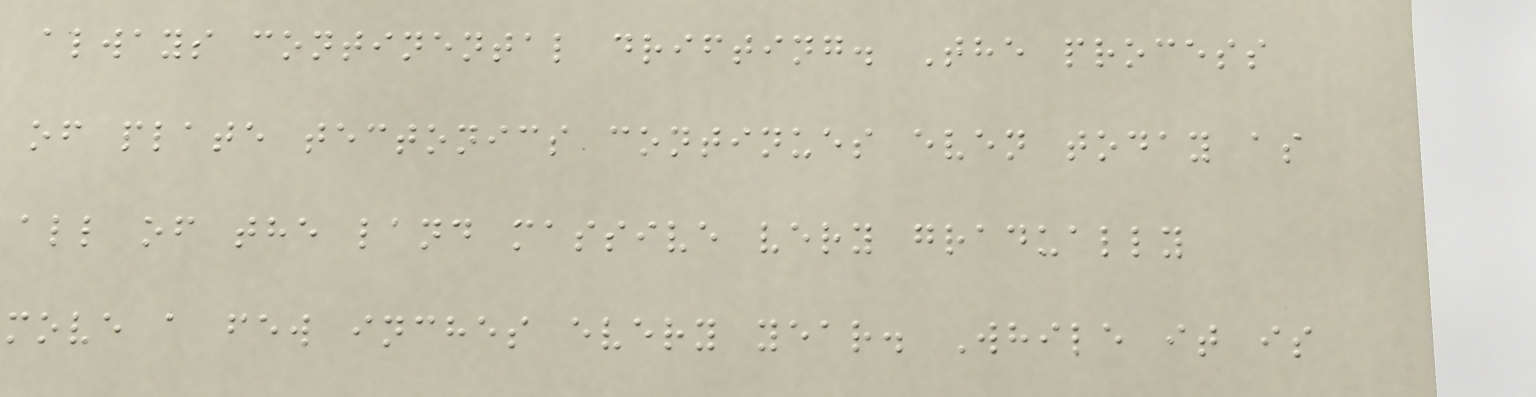always continental drifting. The process
of plate tectonics continues even today as
all of the land massive very gradually
move a few inches every year. While it is
